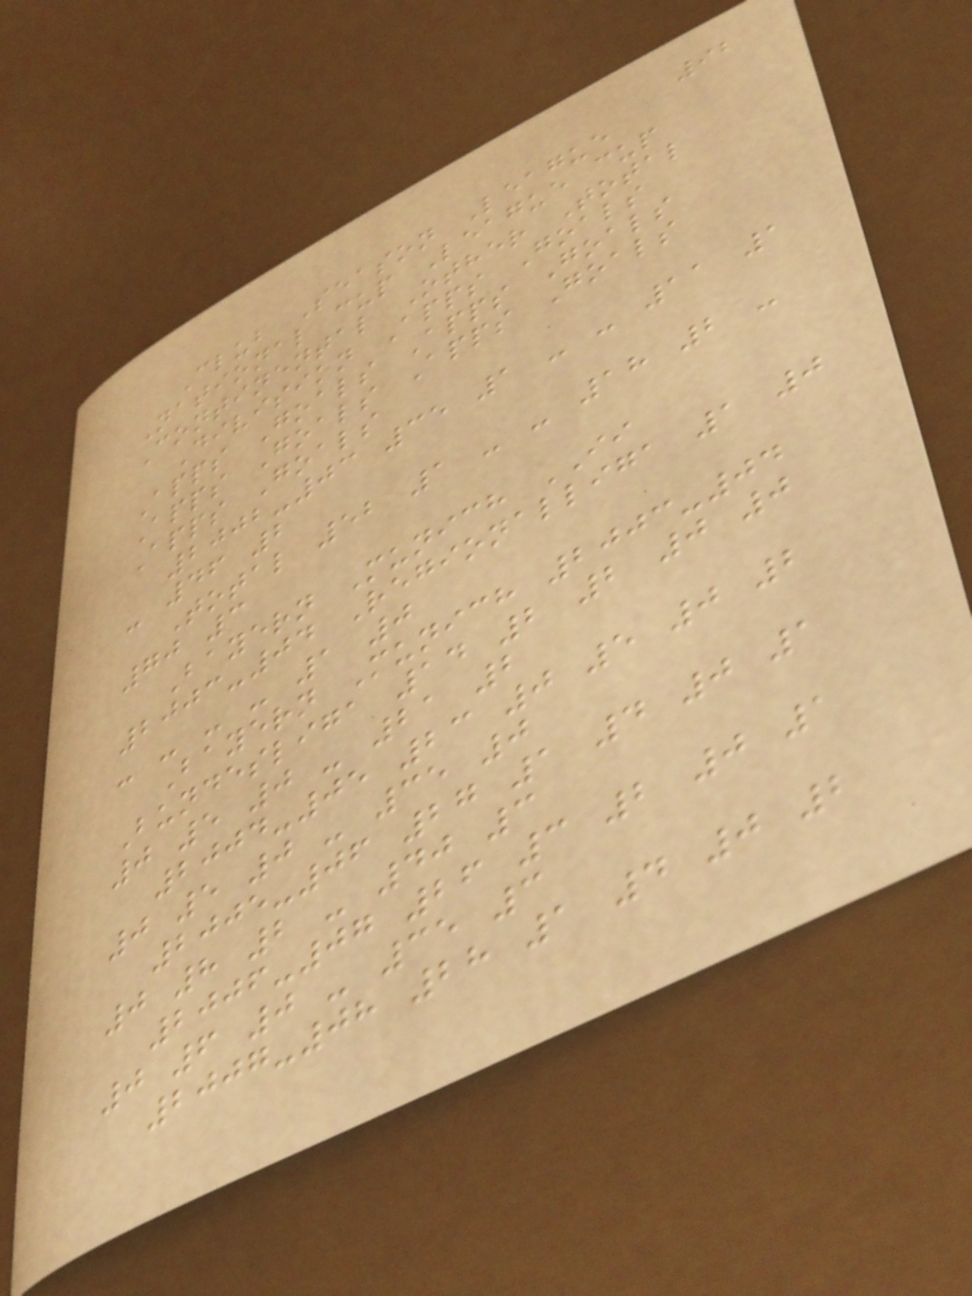92
Club Season League
National cup League cup
Continental Other Total
Division Apps Goals
Apps Goals Apps Goals
Apps Goals Apps Goals
Apps Goals
2002-03 35 1 - - 11 1
- 46 2
Total 52 1 - - 18 2 -
70 3
Bayern Munich II
2003-04 Regionalliga 1 0
- - - - 1 0
Bayern Munich 2003-04
Bundesliga 14 2 2 0 0
0 5 0 - 21 2
2004-05 23 0 5 0 2
0 5 0 - 35 0
2005-06 27 1 4 0 1
0 8 2 - 40 3
2006-07 26 3 2 0 1
0 6 0 - 35 3
2007-08 28 1 4 0 2
